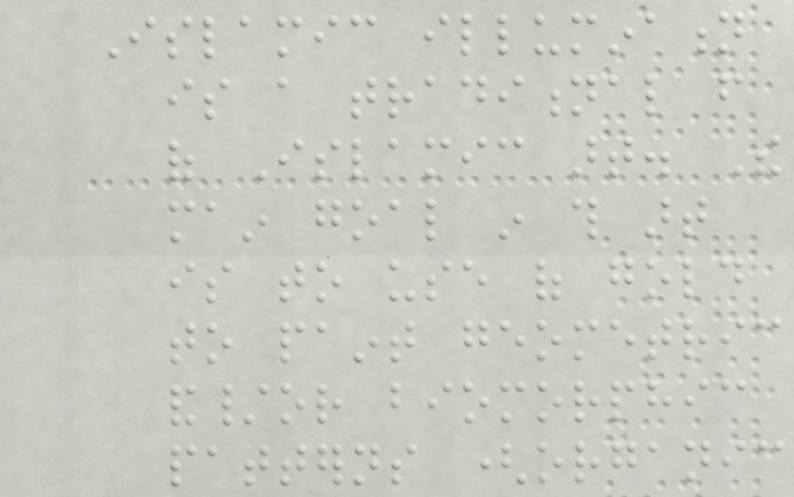Islamic illumination
is a traditional from
of Islamic art. The
main goal in this art
is to use of gold
to paint geometric
and/or biomorphic
patterns (organic
